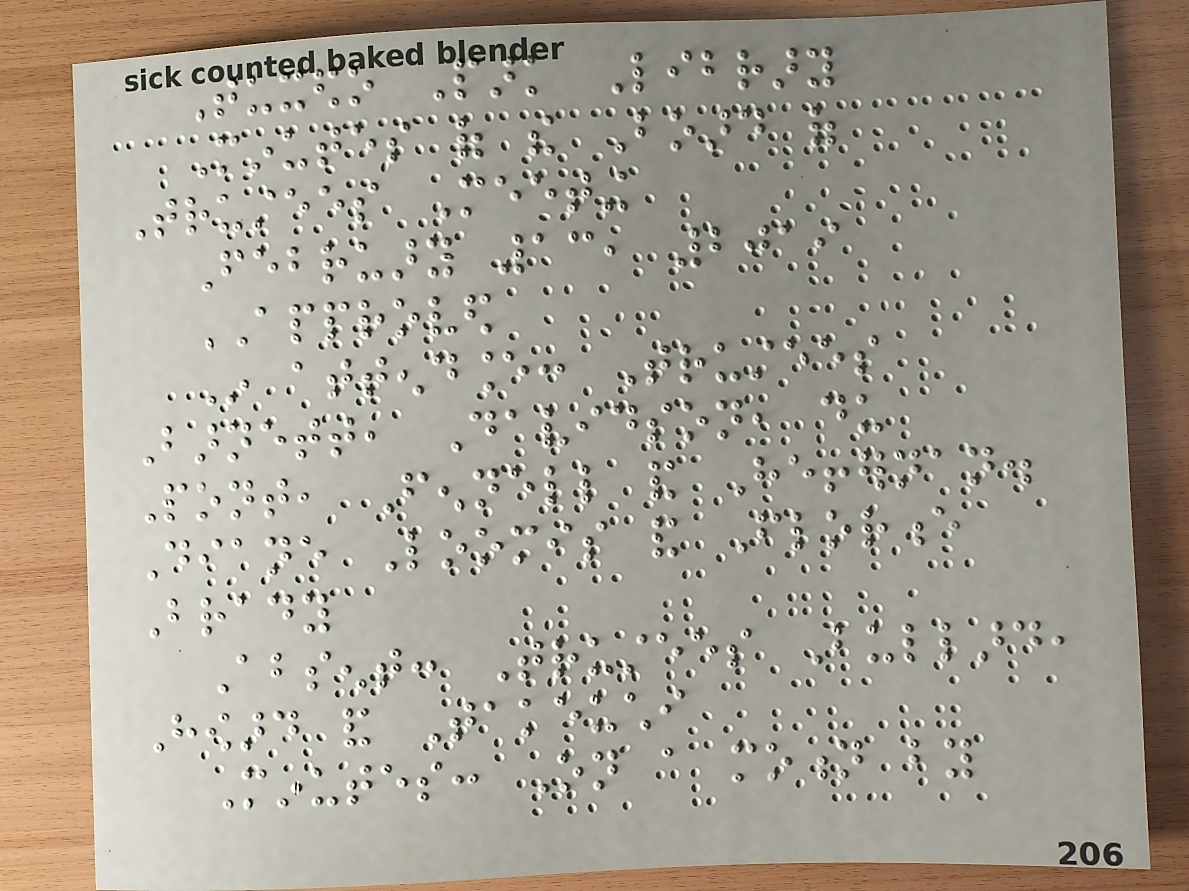Tuxedo Park Library
Minutes of the Board of
Trustees Meeting
February 13, 2019
APPROVED
In attendance: Trustees
Barnett, Davidson, du
Pont, Fennell and Heffernan.
Diane Loomis and Florence
Brady
Absent: Trustees Bullard,
Howard and Takeuchi
Minutes: On a motion by
